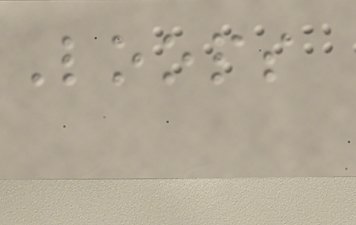Loops
